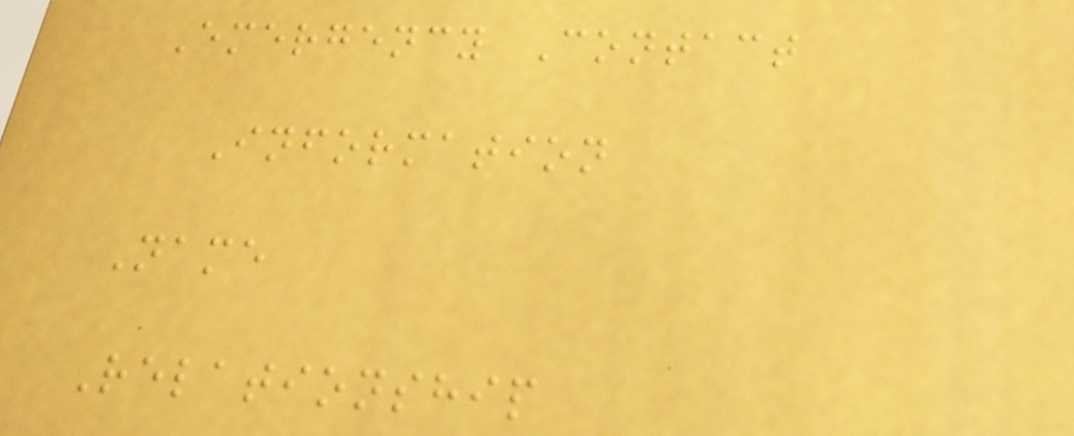Emergency Contact
Information
Name
Relationship
